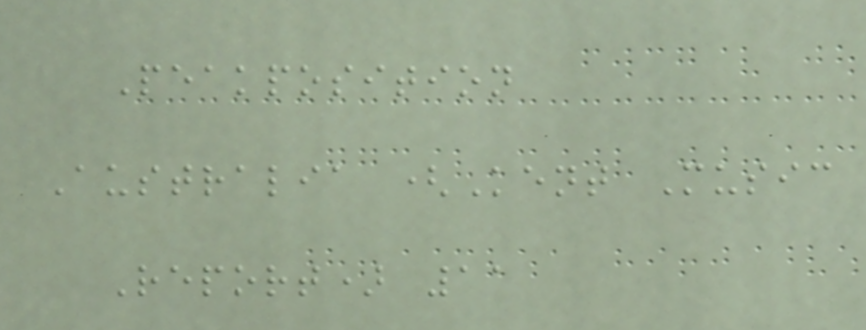Peakposition
Australia (Kent Music
Report) 11
